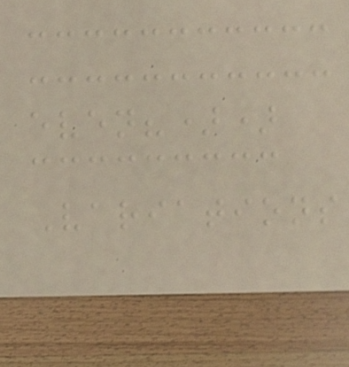even?))
Variations
